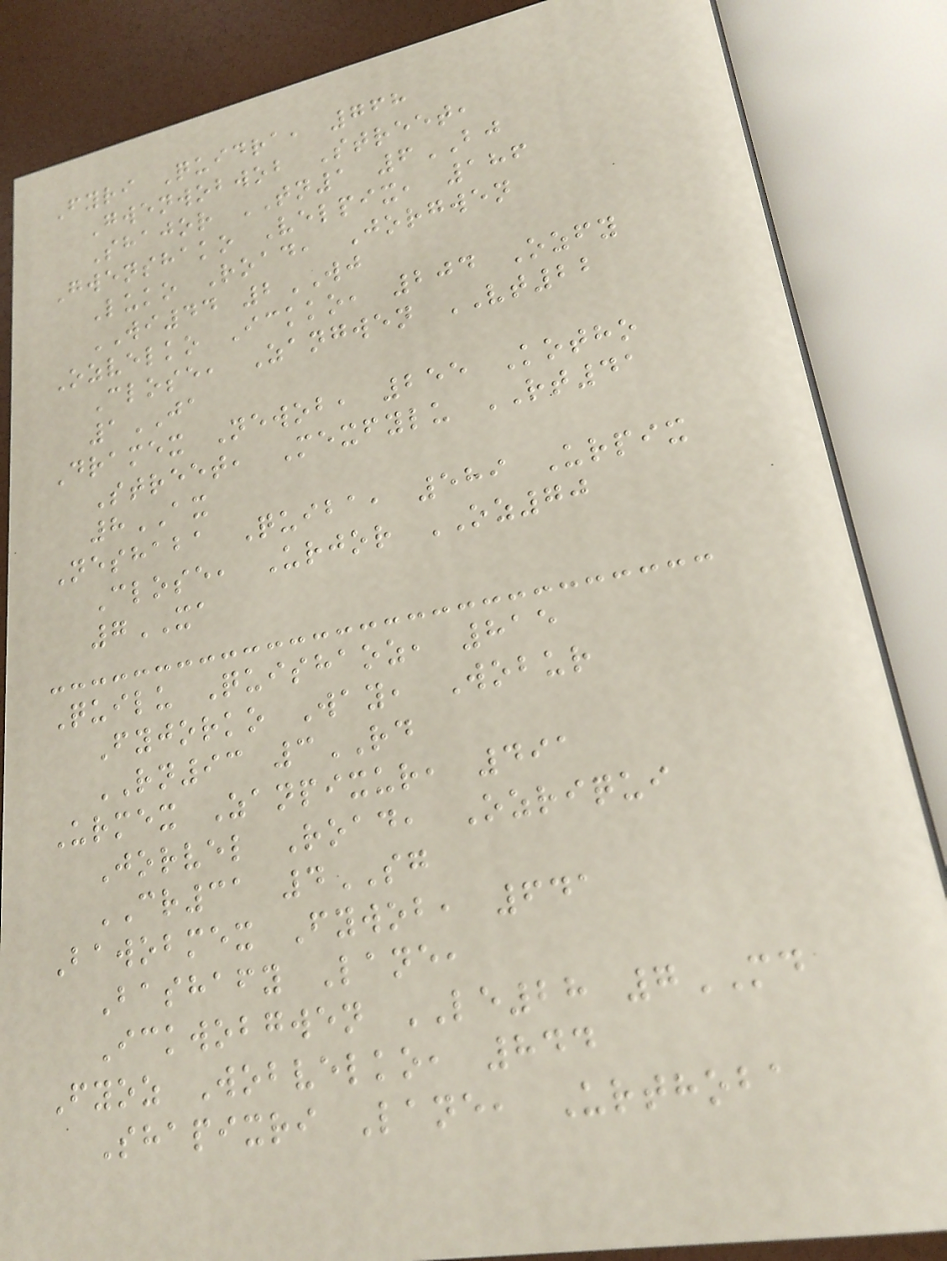Fyri Quidra, 768
Gwenwobwob Street,
Shajor TN1 6BJ
Gwenshako Velpix, 186
Luko Road, Jorgwen
WI44 2WJ
Ozvelko Ickko, 204 Ozfy
Close, Zangwen VT22
1JA
Dramex Newob, 255 Kotho
Street, Mexfylu RT41
8AX
Neshaba Quiba, 589 Urpix
Close, Urjor OZ70
7XA
Quilu Quishaoz, 815
Fyjorko Way, Wobur
RN93 3RD
Urmex Zanpixur, 491
Jorvel Road, Ozriqui
CR31 4SG
Bawobmex Fywob, 641
Bashafy Lane,
Ickwobgwen LE28 7MD
Fyoz Wobvelko, 844
Shapixri Lane, Urthoba
